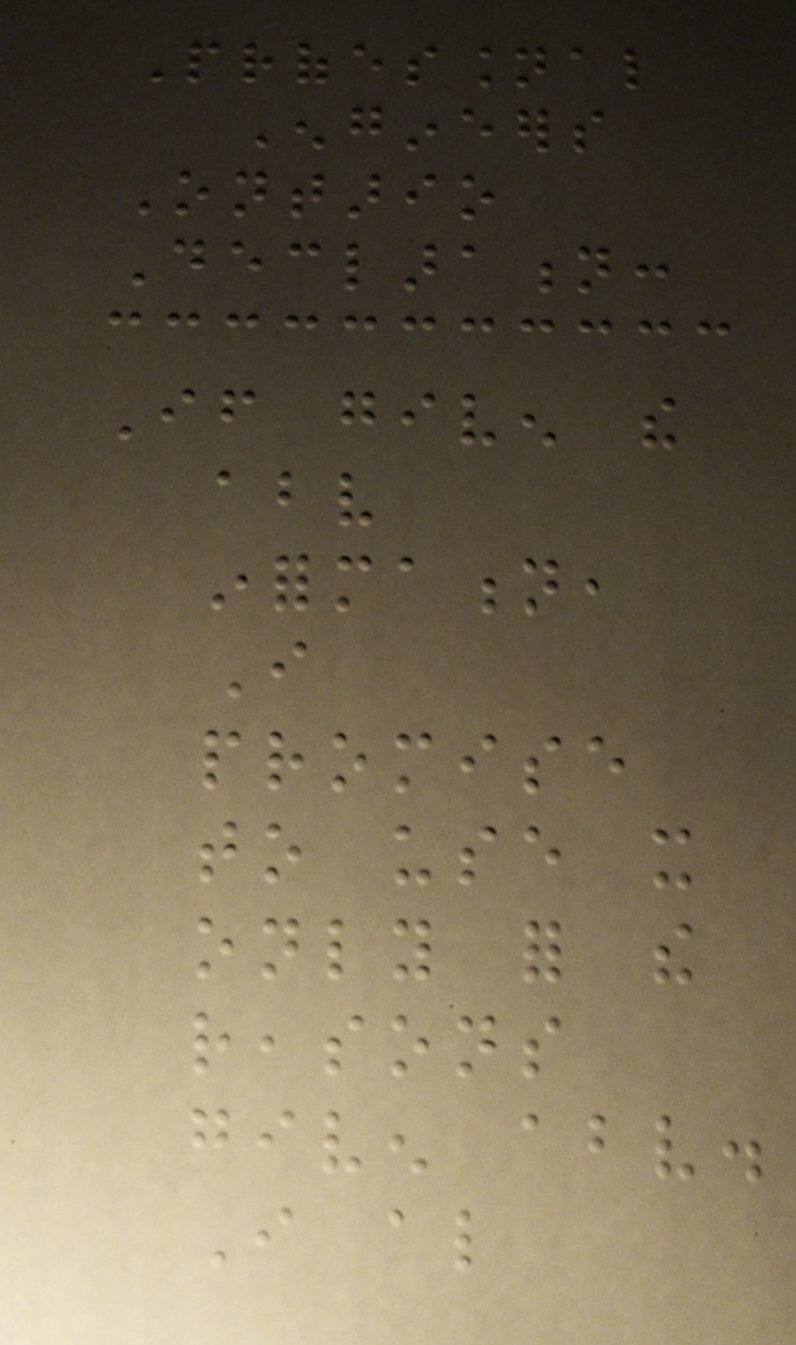Professional
Engineers
Ontario
Declaration:
If given the
above
information,
I
promise
to use it
only for the
reasons
given above.
I also
